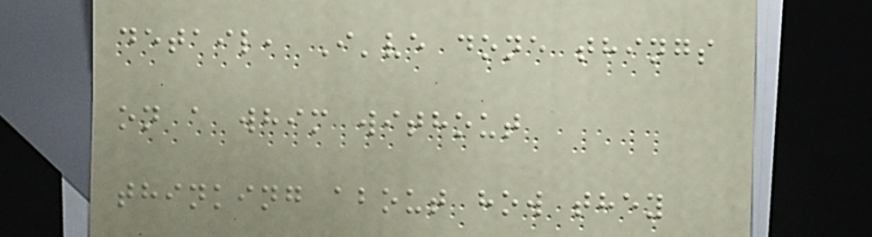detail, I've done things
on a whim without
thinking about how they
